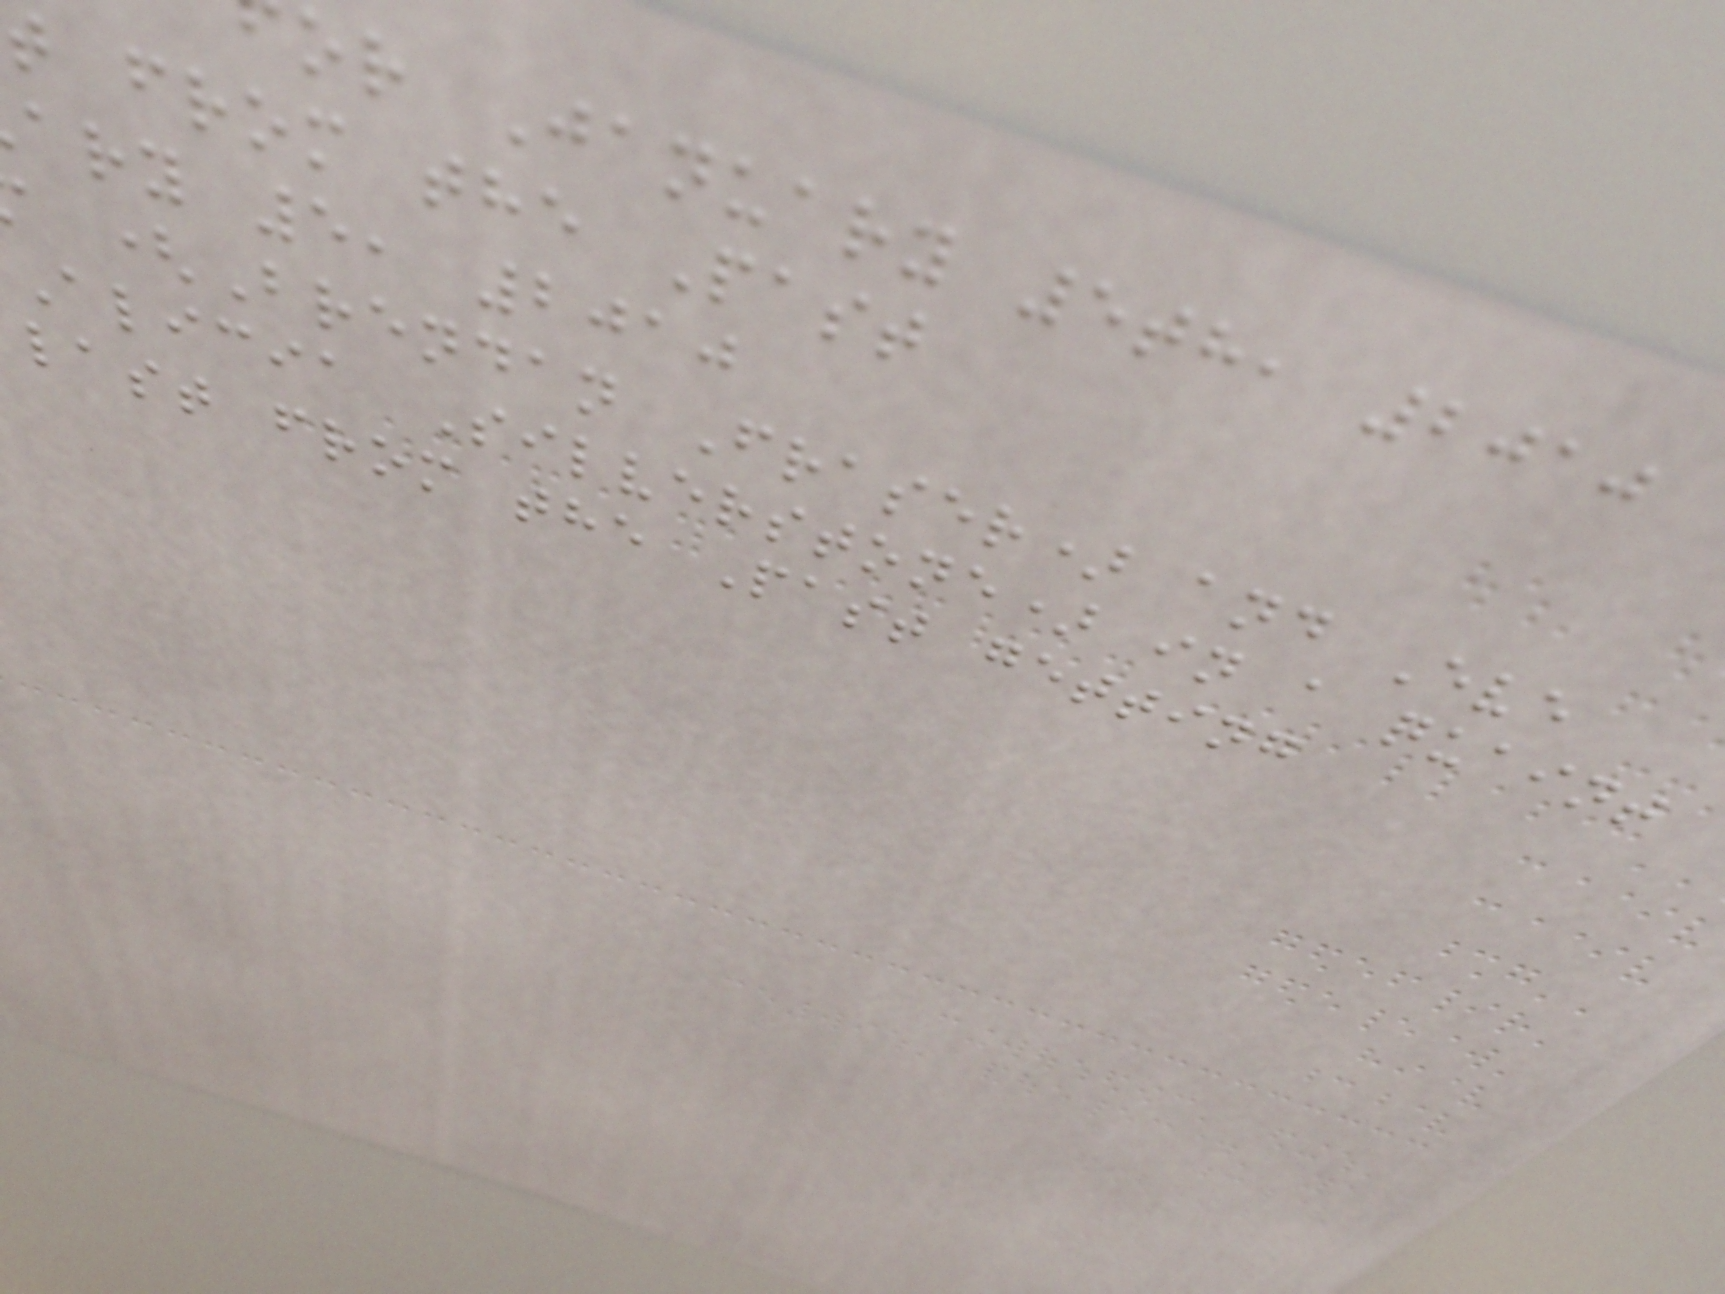or January 5th, 2010
t from the Past
ary 5, 2010
(Brendan Fraser) and Eve
Alicia Silverstone) in a quaint
last from the Past getting
